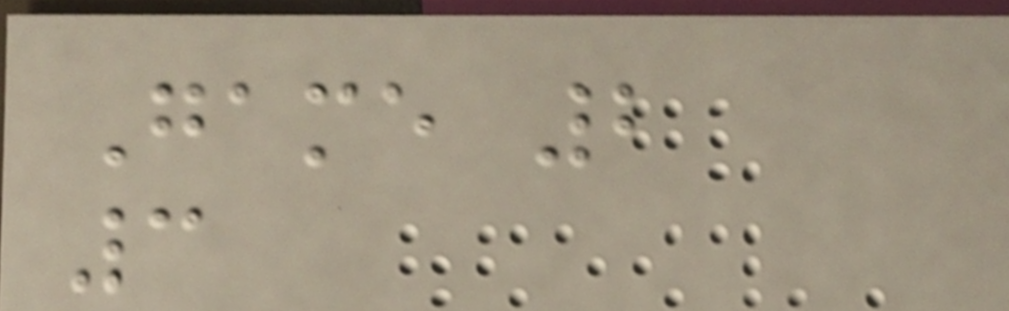Game 2
3
